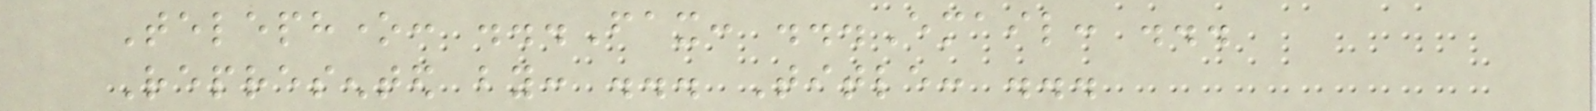Telephone: ...Fax: ...Email: ...
Represented by: ... Title: ...
